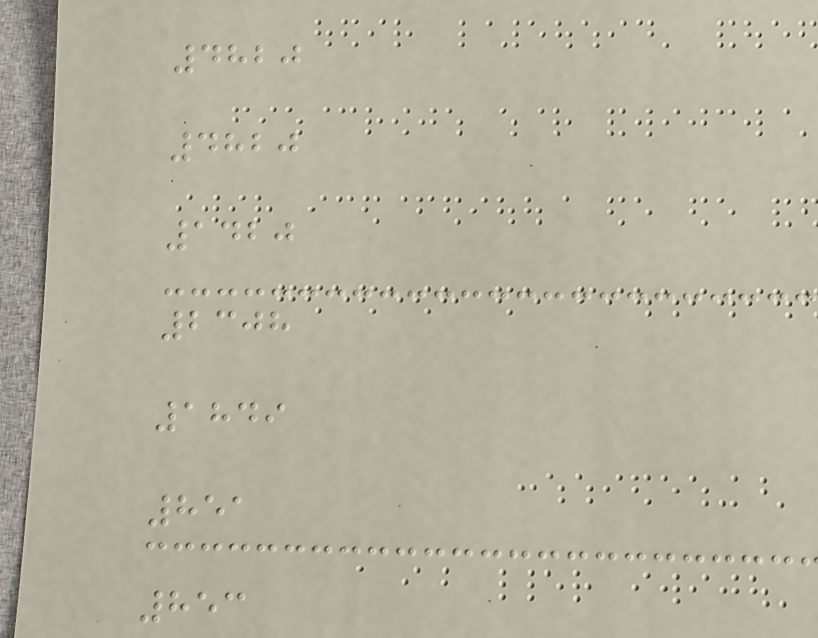4820
4820
1420
2308
1849
851
853
